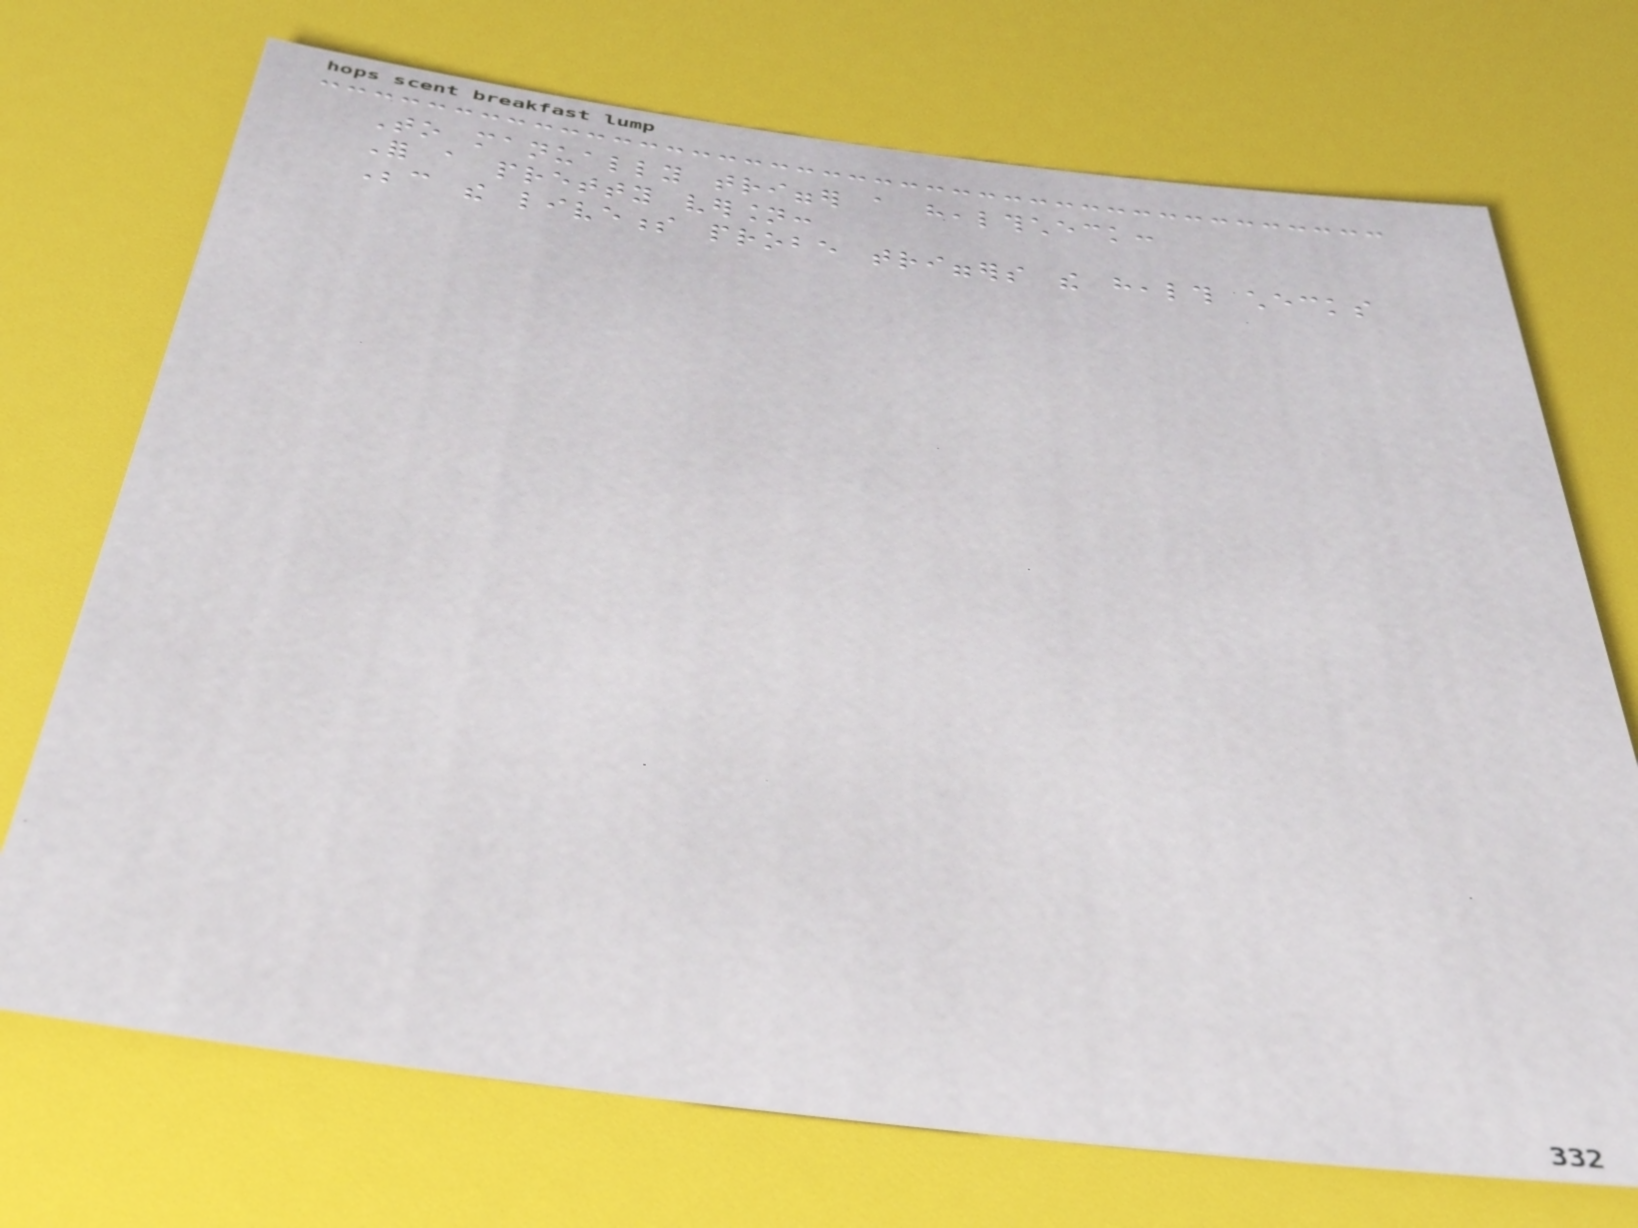To manually trigger a healthcheck:
For a pretty version:
Because the liveness probe triggers the health checks
